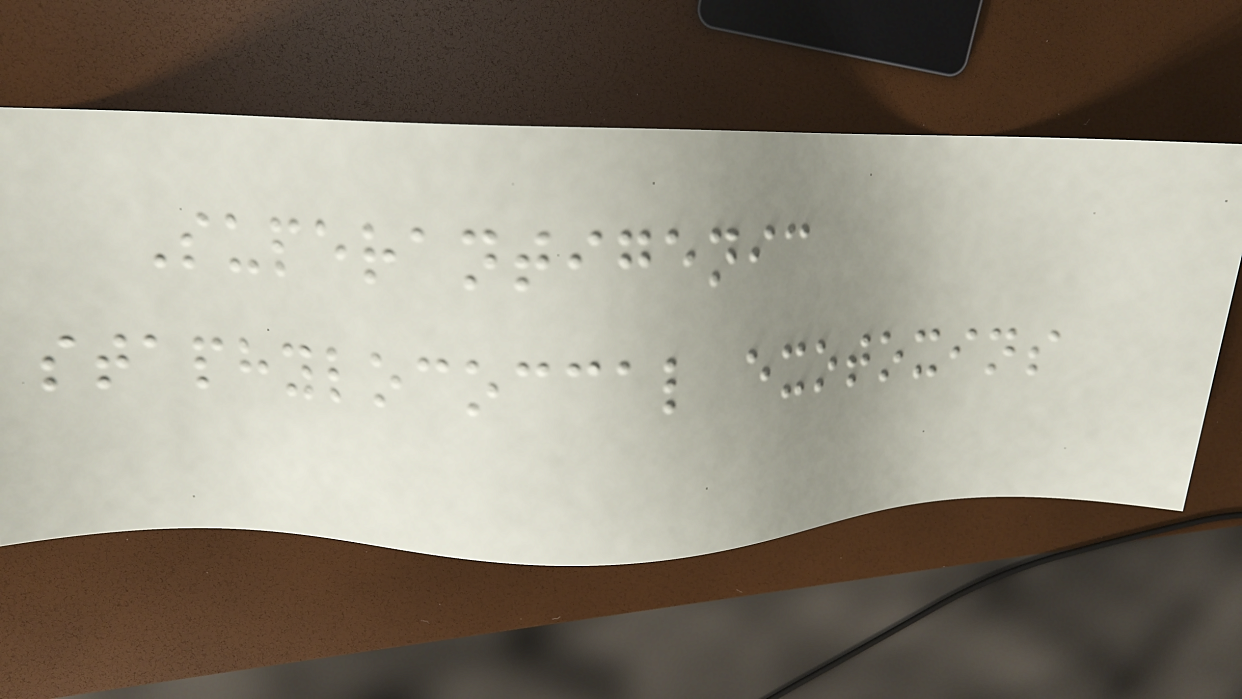Superantigenic
staphylococcal exotoxins
